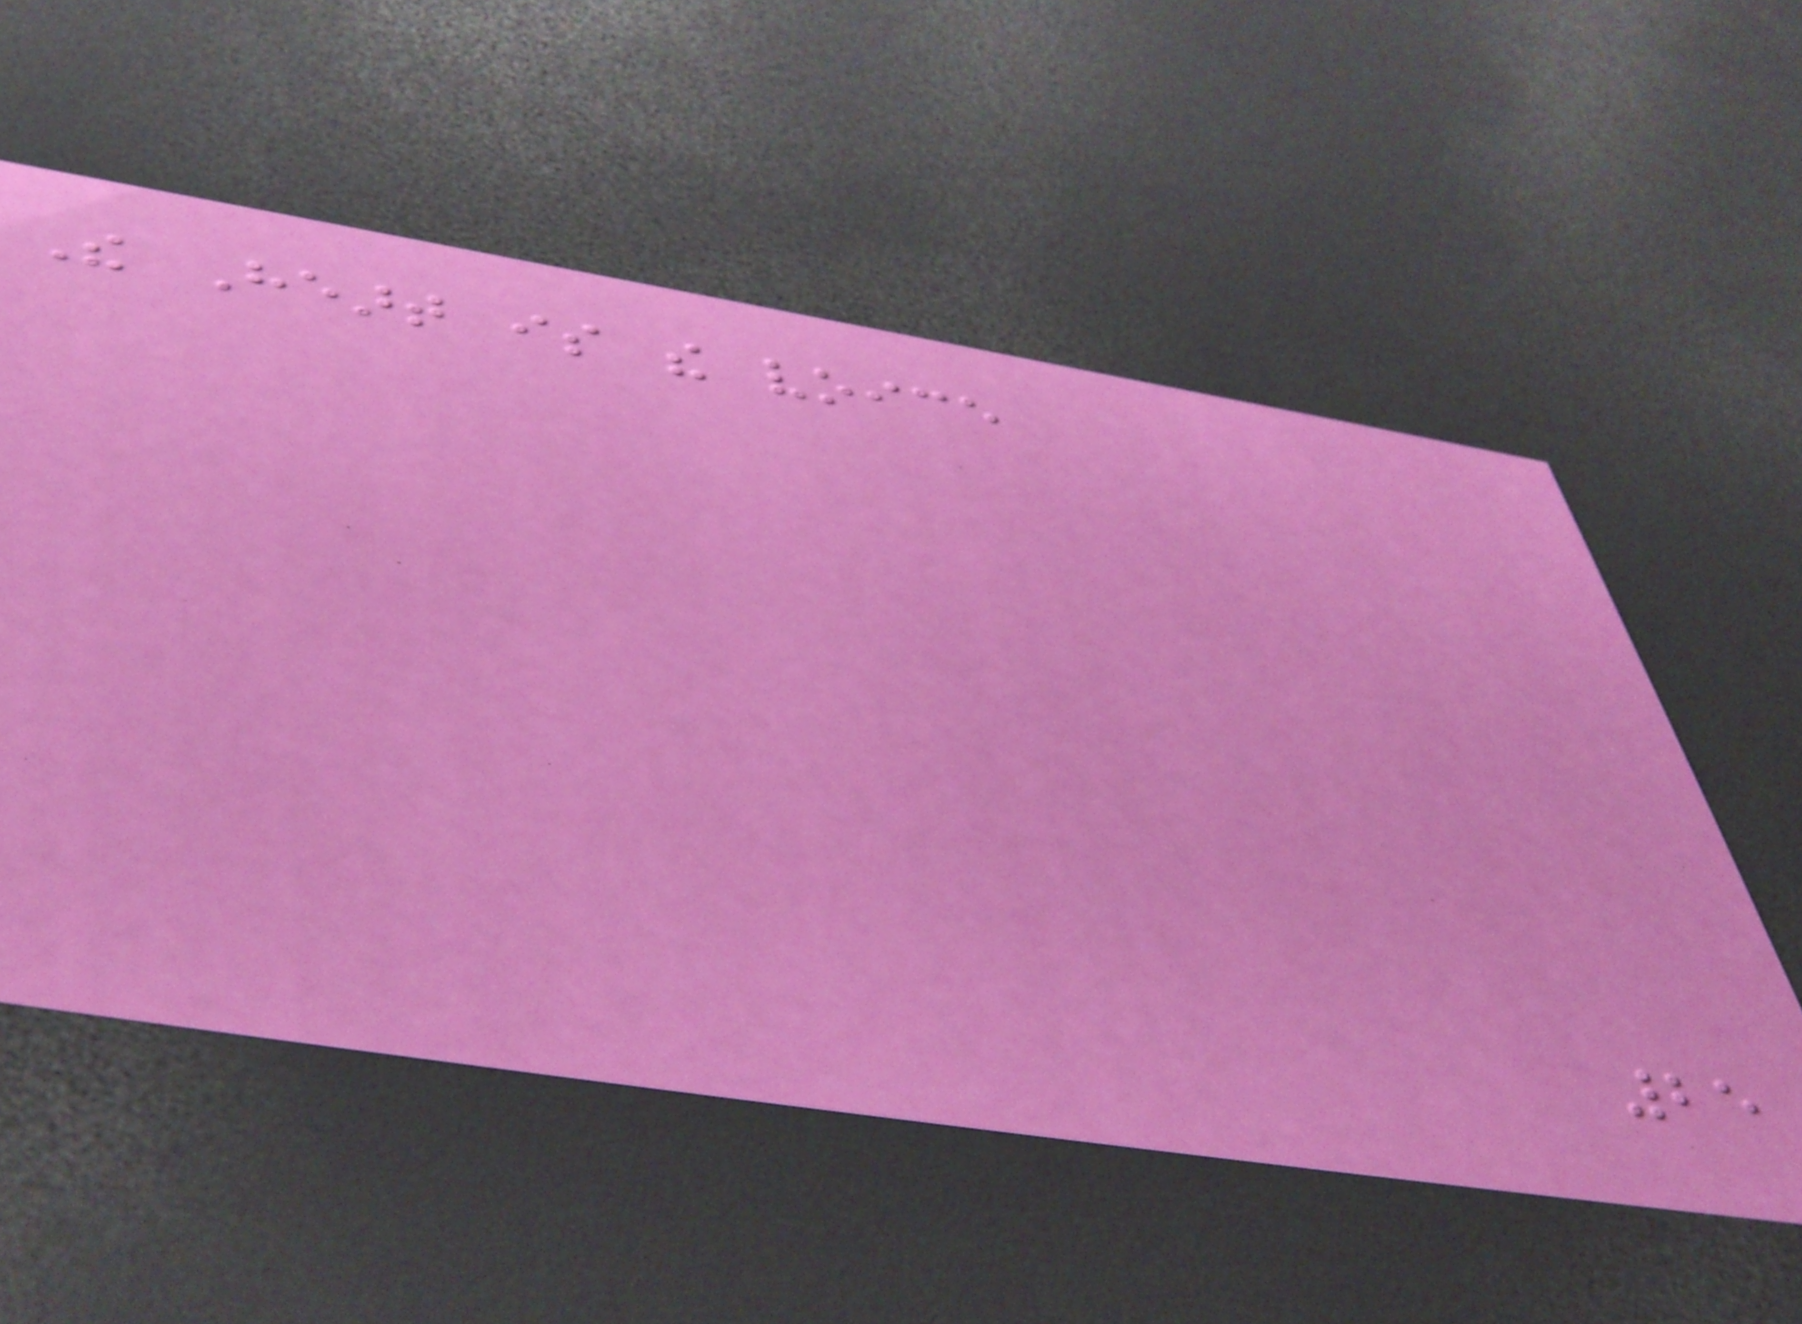The Heart is the voice
25
